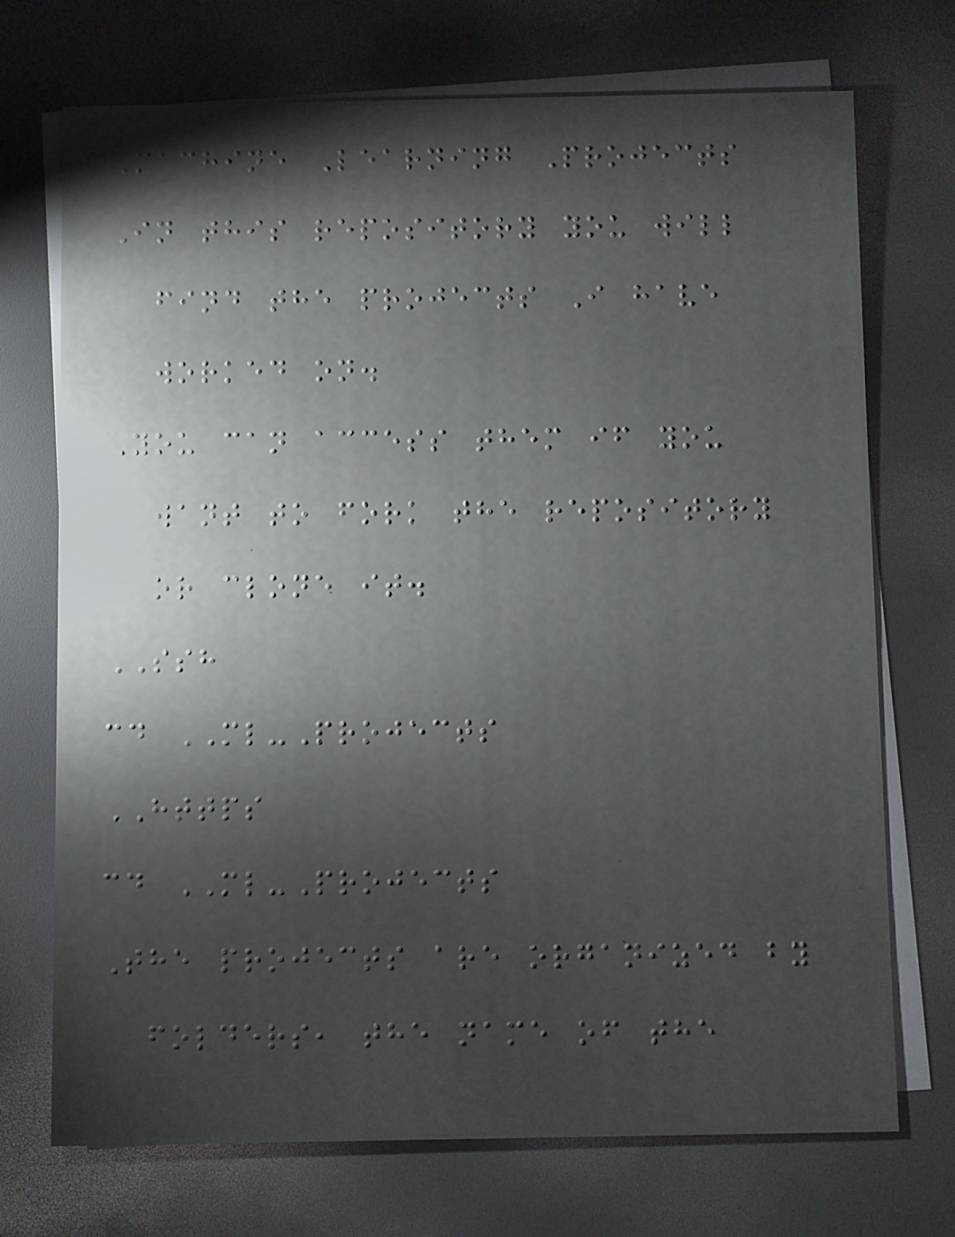Machine Learning Projects
In this repository you will
find the projects I have
worked on.
You can access them if you
want to fork the repository
or clone it.
SSH
cd ML-Projects
HTTPS
cd ML-Projects
The projects are organized by
folders, the name of the
